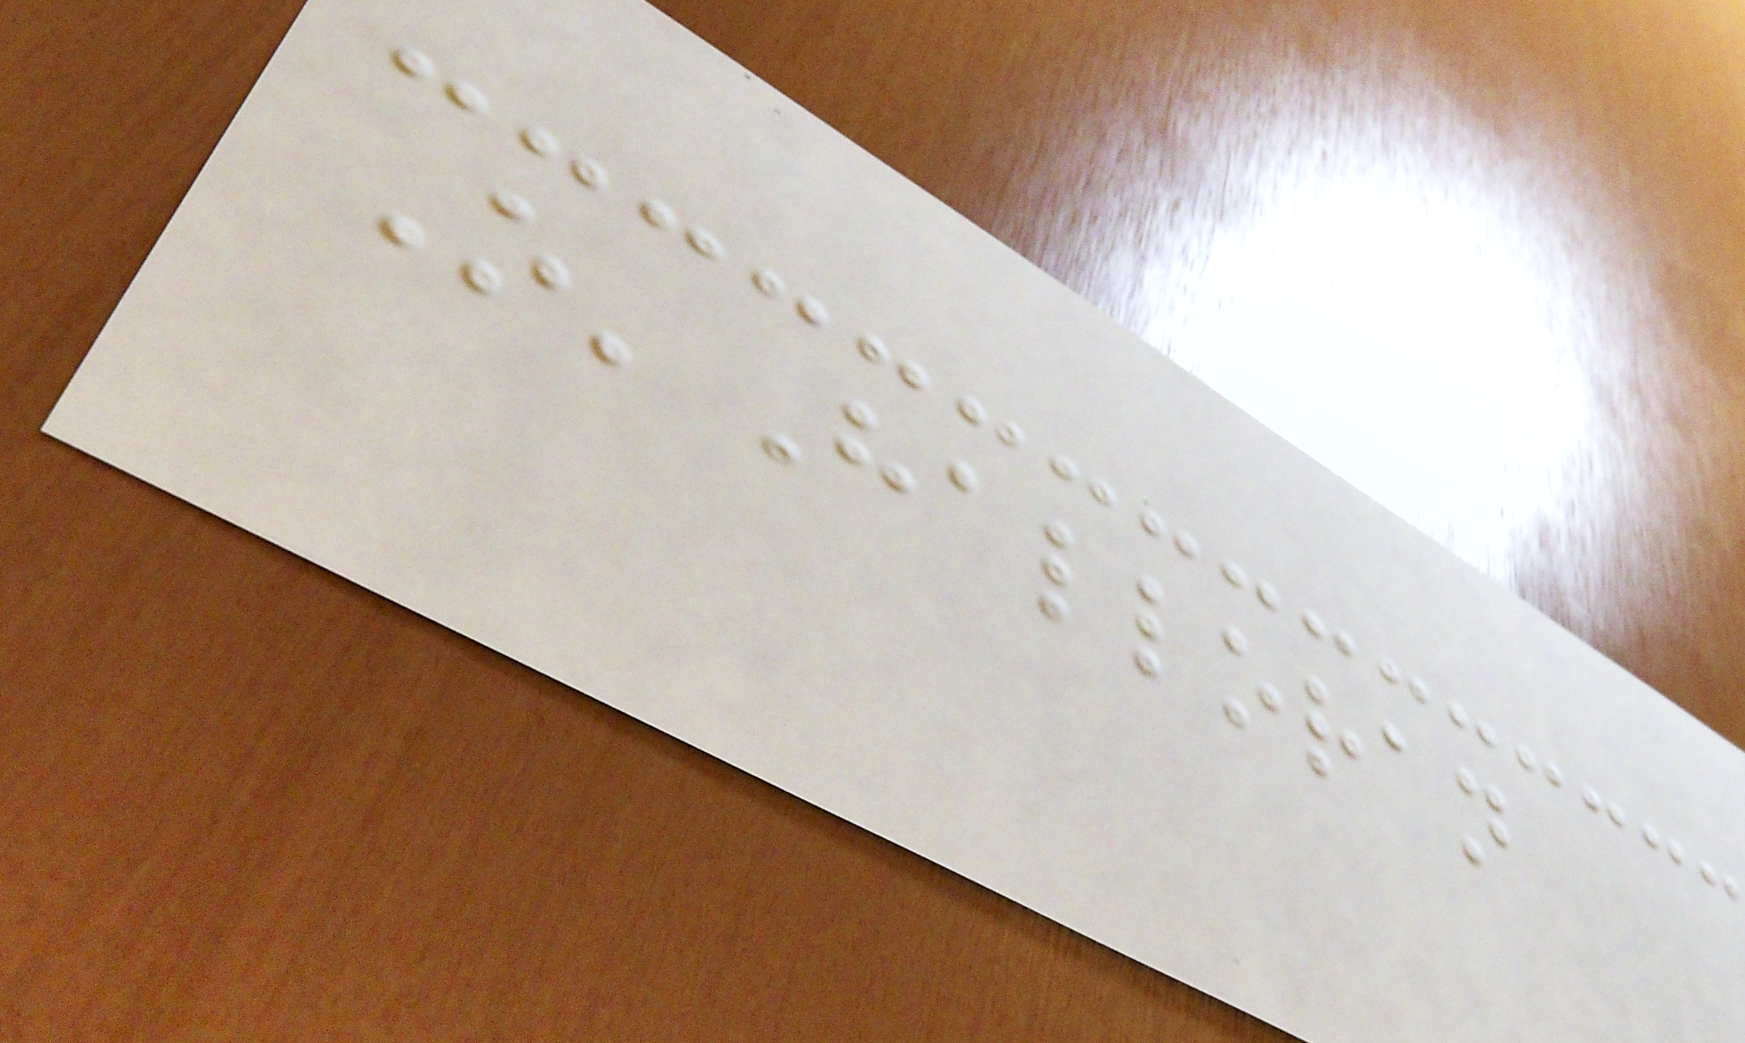O'Halloran
